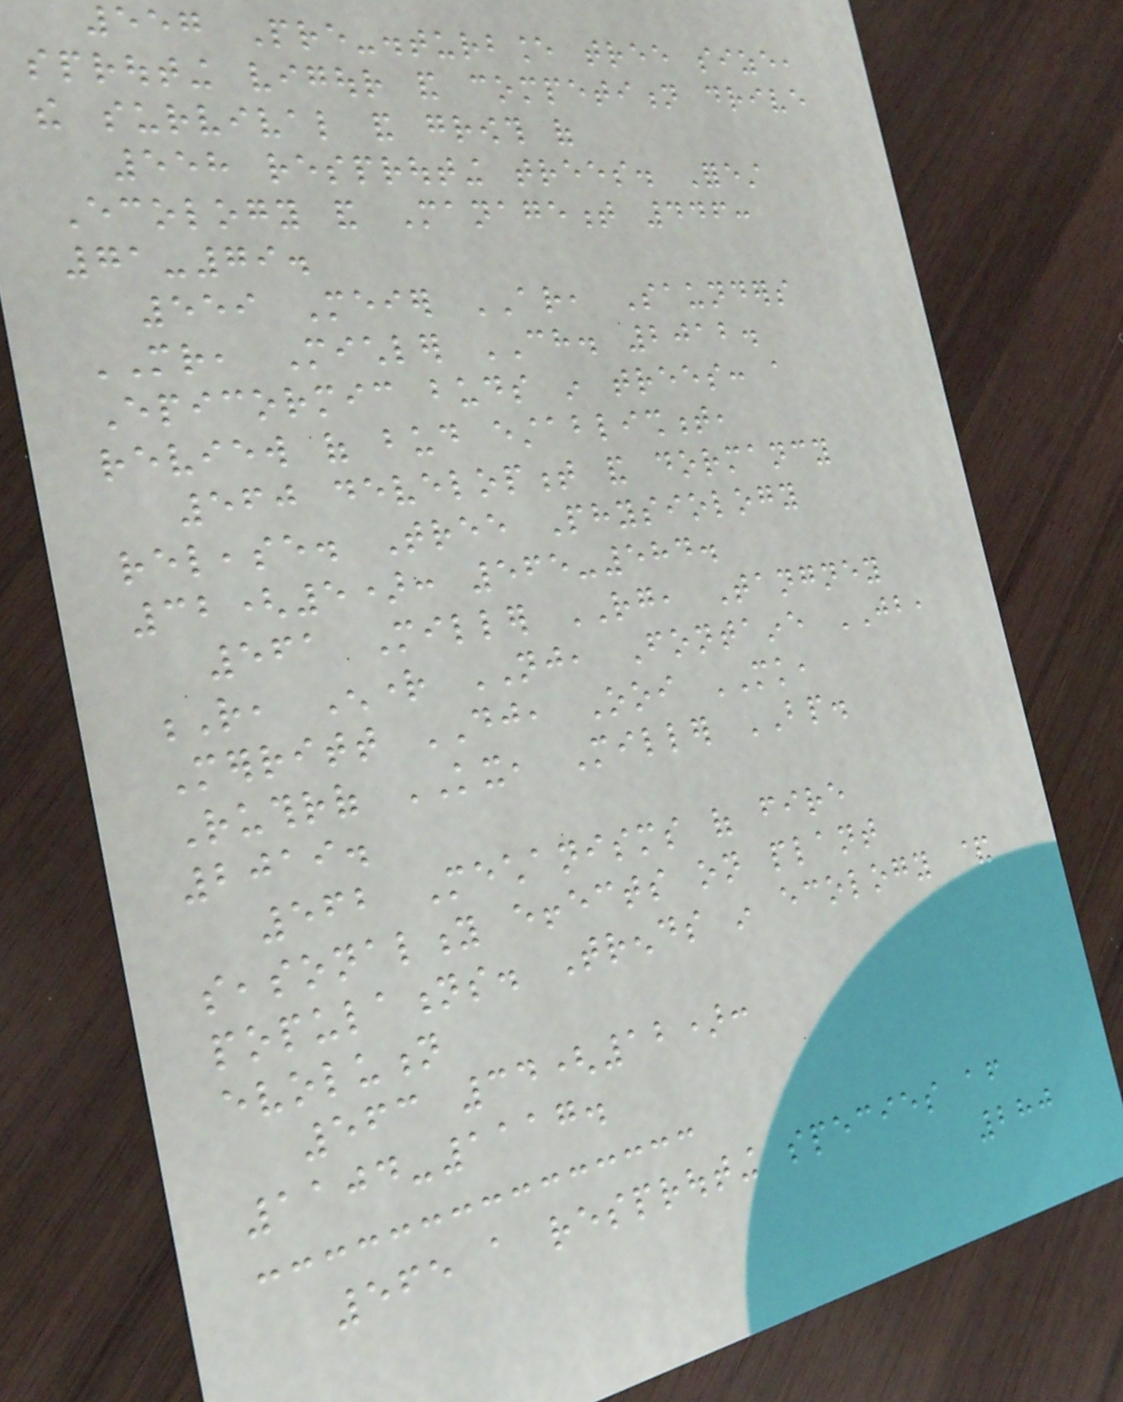557 Pre-disturbance tree size,
sprouting vigour and competition drive
the survival and growth of
558 resprouting trees. Forest
Ecology and Management 446:
71-79.
559 Meier AR, Saunders
MR, Michler CH. 2012.
Epicormic buds in trees: a
review of bud establishment,
560 development and dormancy
release. Tree Physiology
32(5): 565-584.
561 Miller RG, Tangney
R, Enright NJ, Fontaine JB,
Merritt DJ, Ooi MK,
Ruthrof KX, Miller BP.
2019.
562 Mechanisms of fire
seasonality effects on plant
populations. Trends in ecology &
evolution
563 34(12):
1104-1117.
565 a resprouting species after
280
